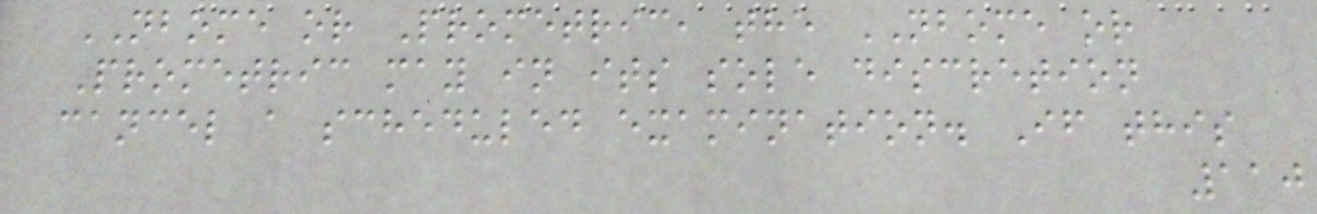NBOME or Prometric, the NBOME or
Prometric may in its sole discretion
cancel a scheduled examination. If this
110
